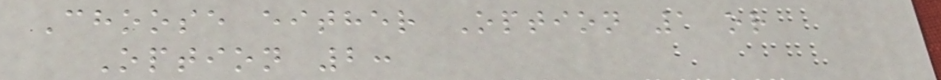Choose either Option 1 or
Option 2:
